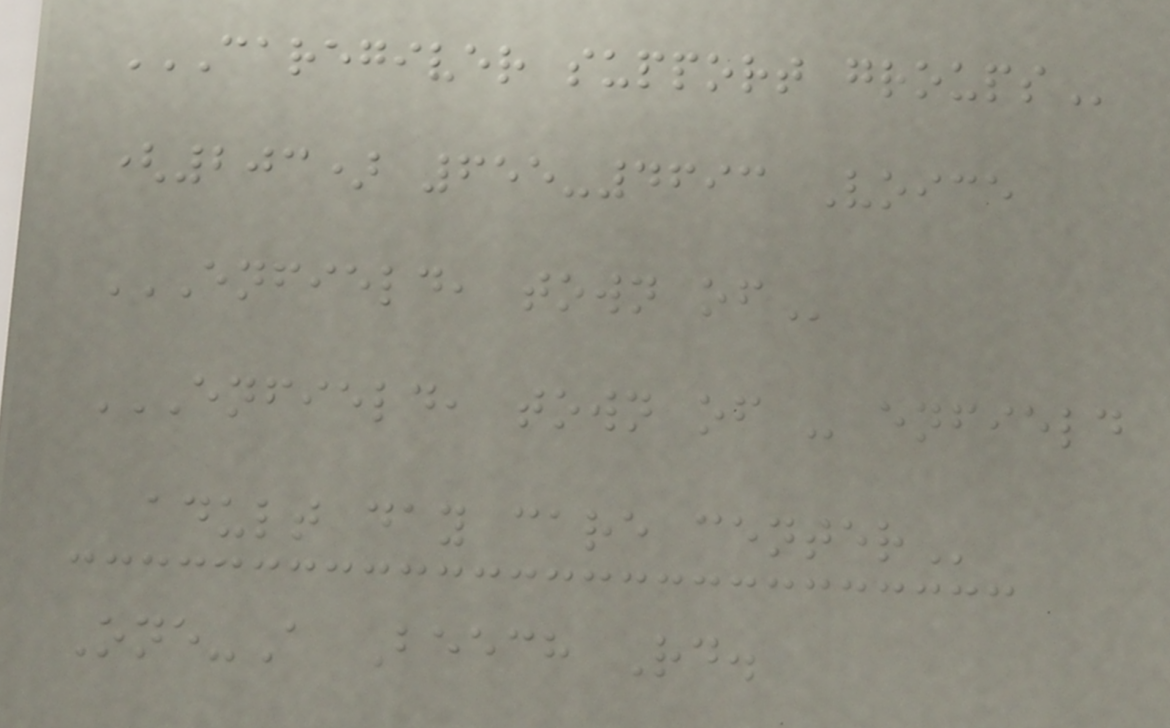CAREGIVER SUPPORT GROUPS
(203) 655-4693 Voice
ENFIELD, TOWN OF
ENFIELD, TOWN OF - ENFIELD
ADULT DAY CARE CENTER
One-A Beech Rd.
